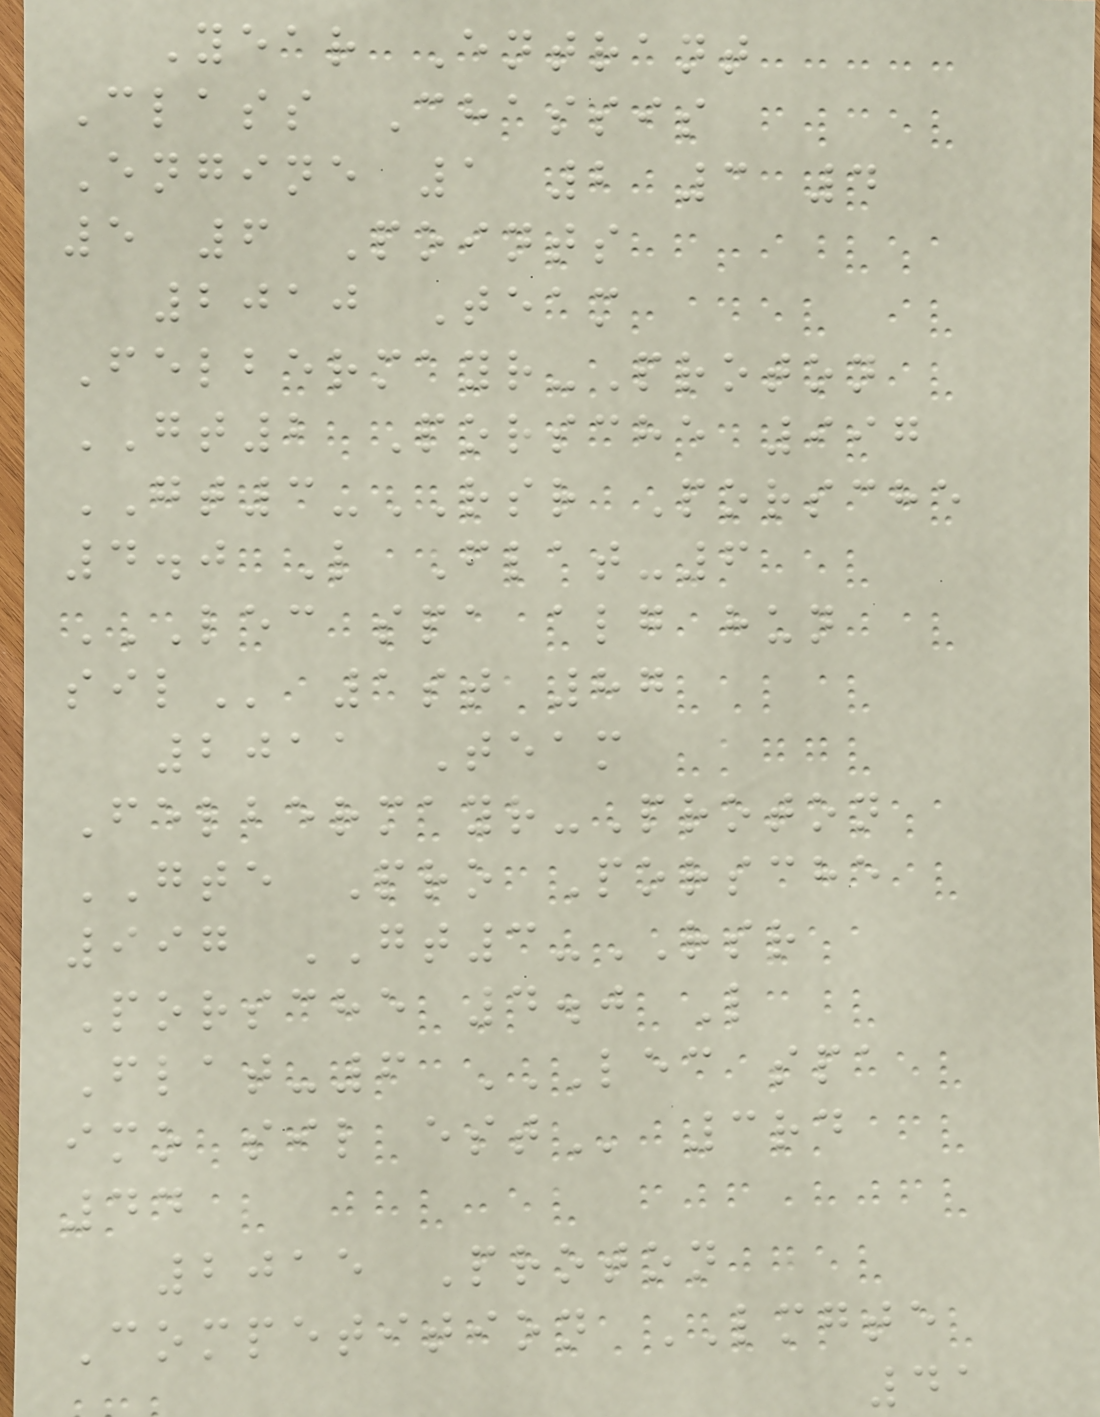Year Entrant
Class Chassis
Engine 1 2 3 4
5 6 Points
2010 Team
Felbermayr-Proton
GT2 Porsche 997
GT3-RSR Porsche
4.0 L Flat-6
LEC SPA ALG HUN
SIL 1st 87
2011 Team
Felbermayr-Proton
GTE Pro Porsche
997 GT3-RSR
Porsche 4.0 L
Flat-6 LEC SPA
IMO SIL EST 3rd
44
2015 Proton
Competition LMGTE
41
